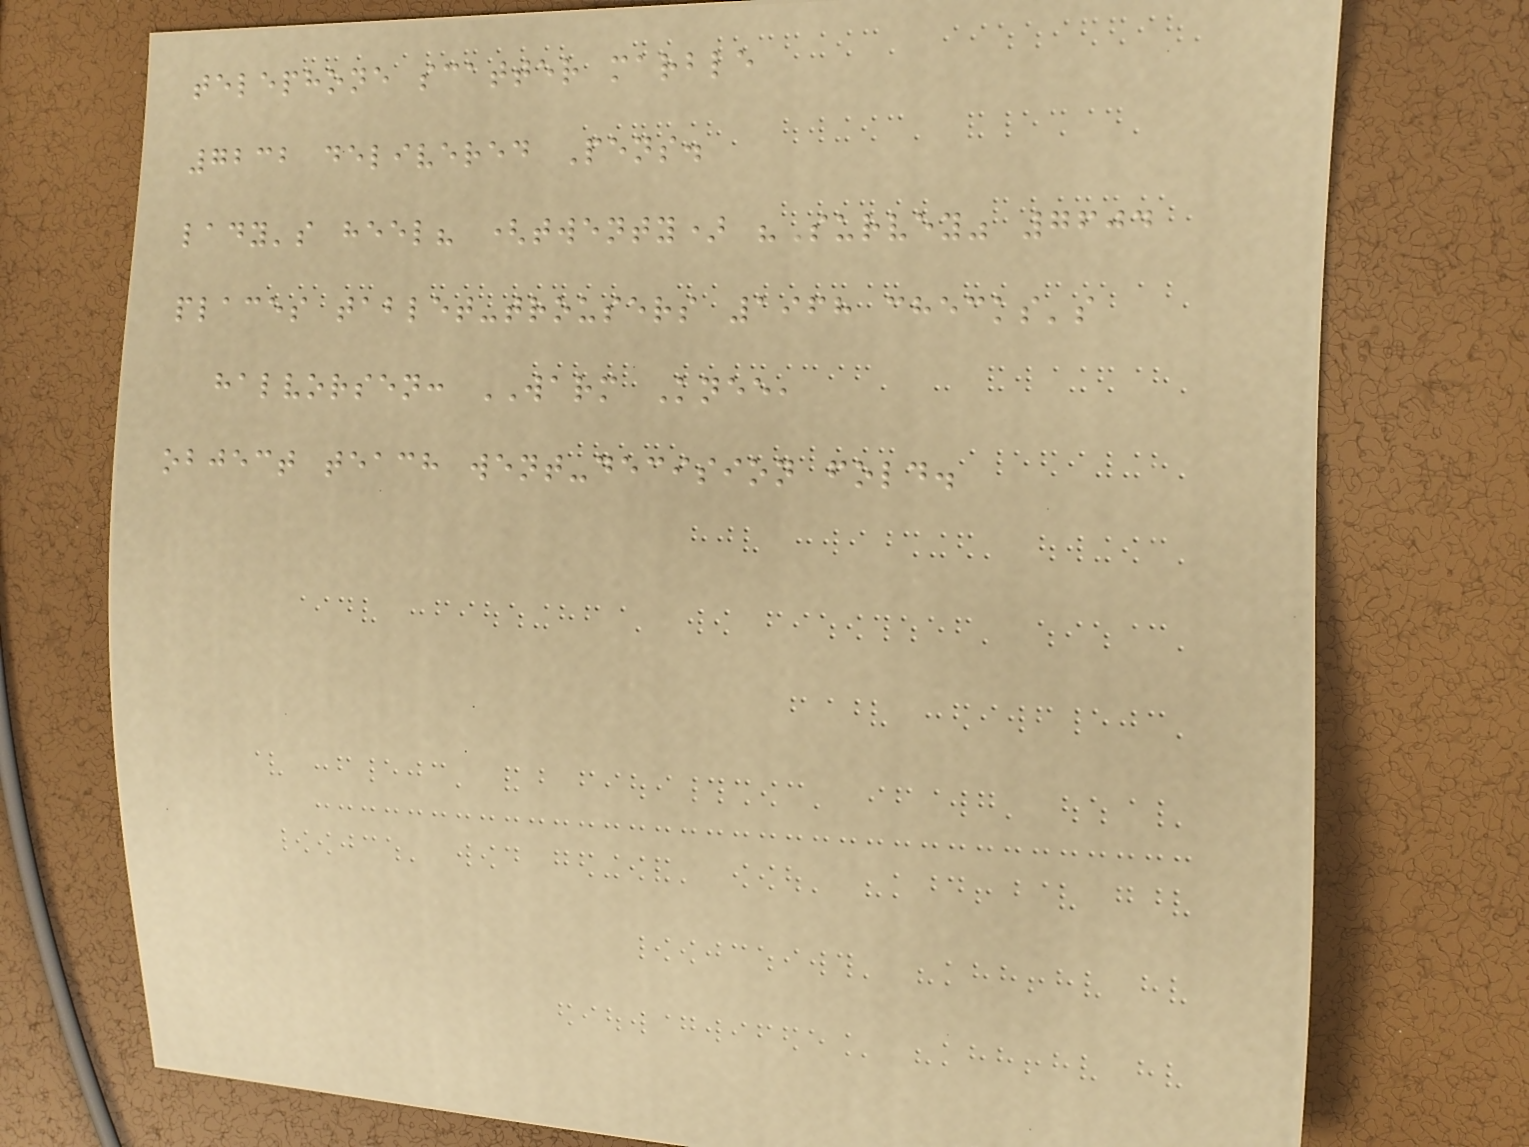telephone scatter marble
7232 delivered Pens.
lady's heel? (twenty) "Survey" 7604
places tablet-trousers 1968 checks's
halvorsen: WARM Knee,
object teach went-decision fold.
